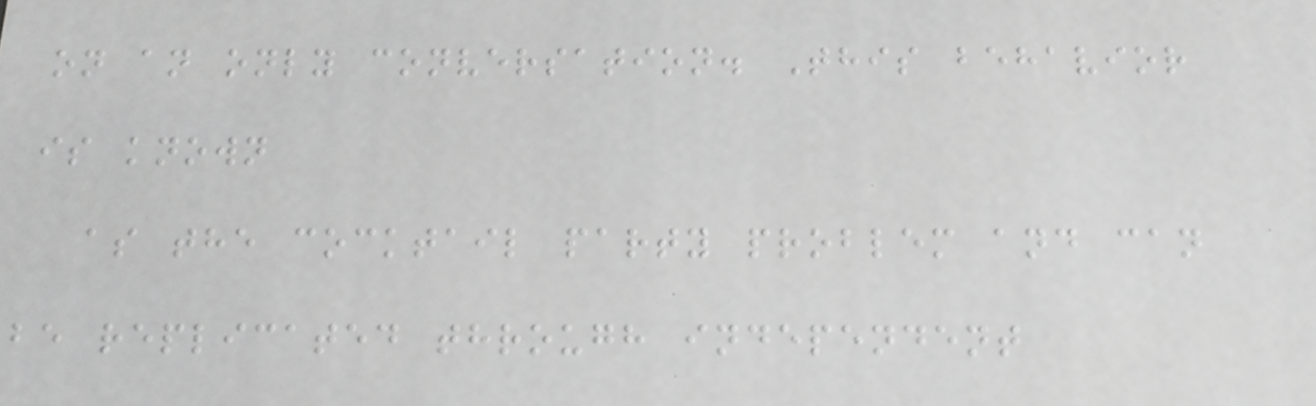on an only conversation. This behavior
is known
as the cocktail party problem and can
be replicated through independent
